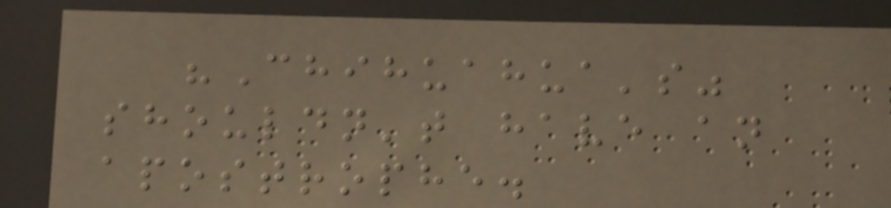"Chihuahua's"
shouldn't have an
apostrophe.
